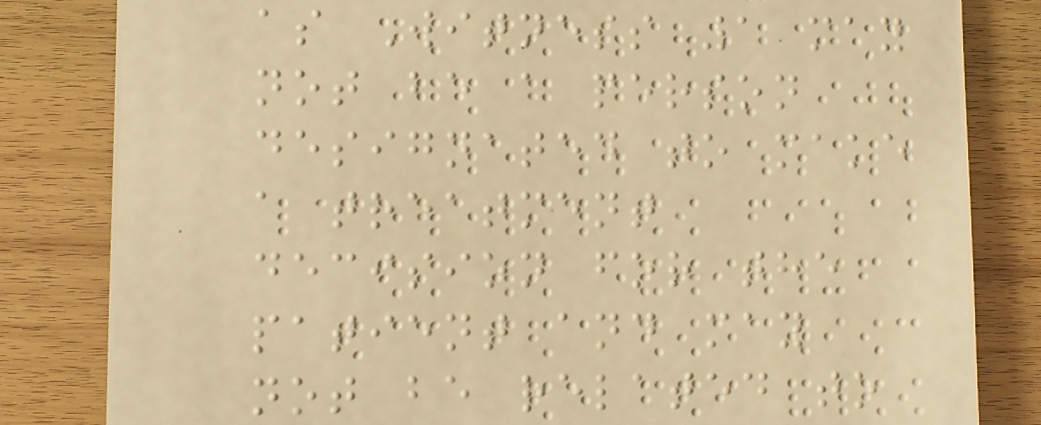as Witness 1 may
not be a person
designated to make
a treatment
decision for the
patient and may
not be related to
